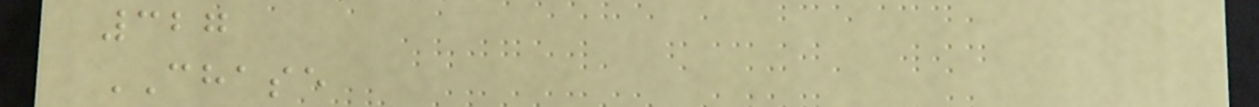327
CHASE
